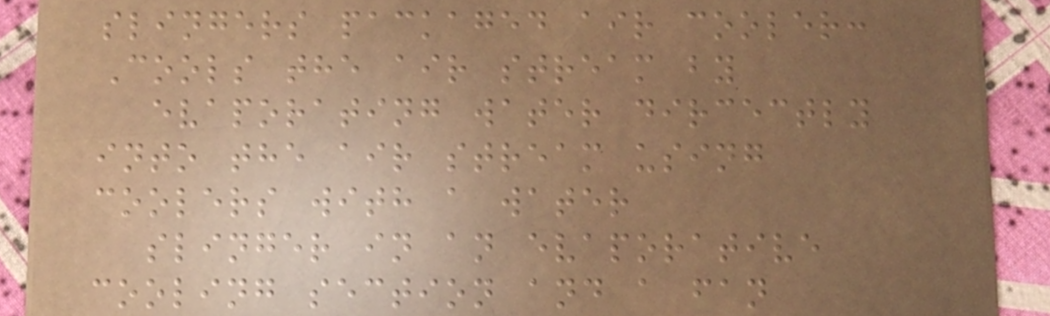slingers packaged air cooler:
Cools the air stream by
evaporating water dircectly
into the air stream using
coolers with a water
slinger in an evaporative
cooling section and a fan
